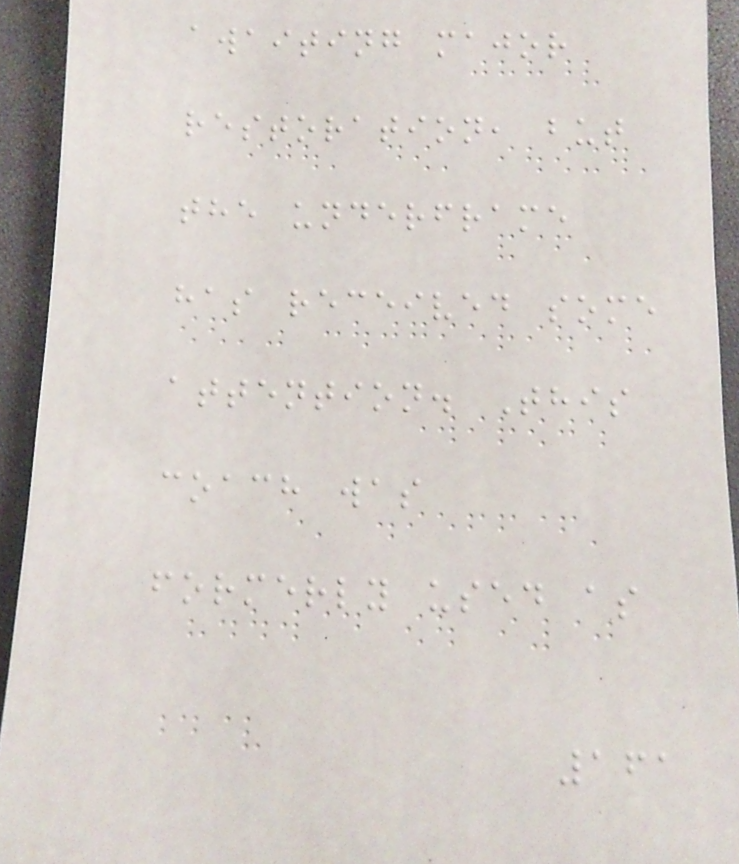awaiting major
restoration, but
the underframe
has received some
attention. This
coach was
formerly used as
161
